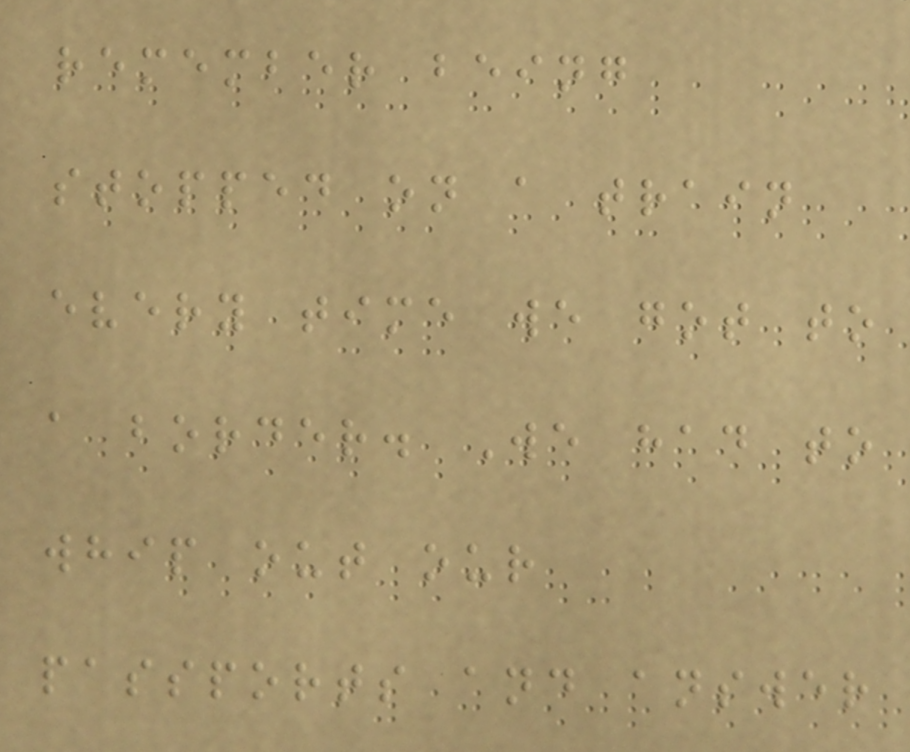remember being
stopped on a train
every time we got to
a border. We had to
whip out our
passports and answer
